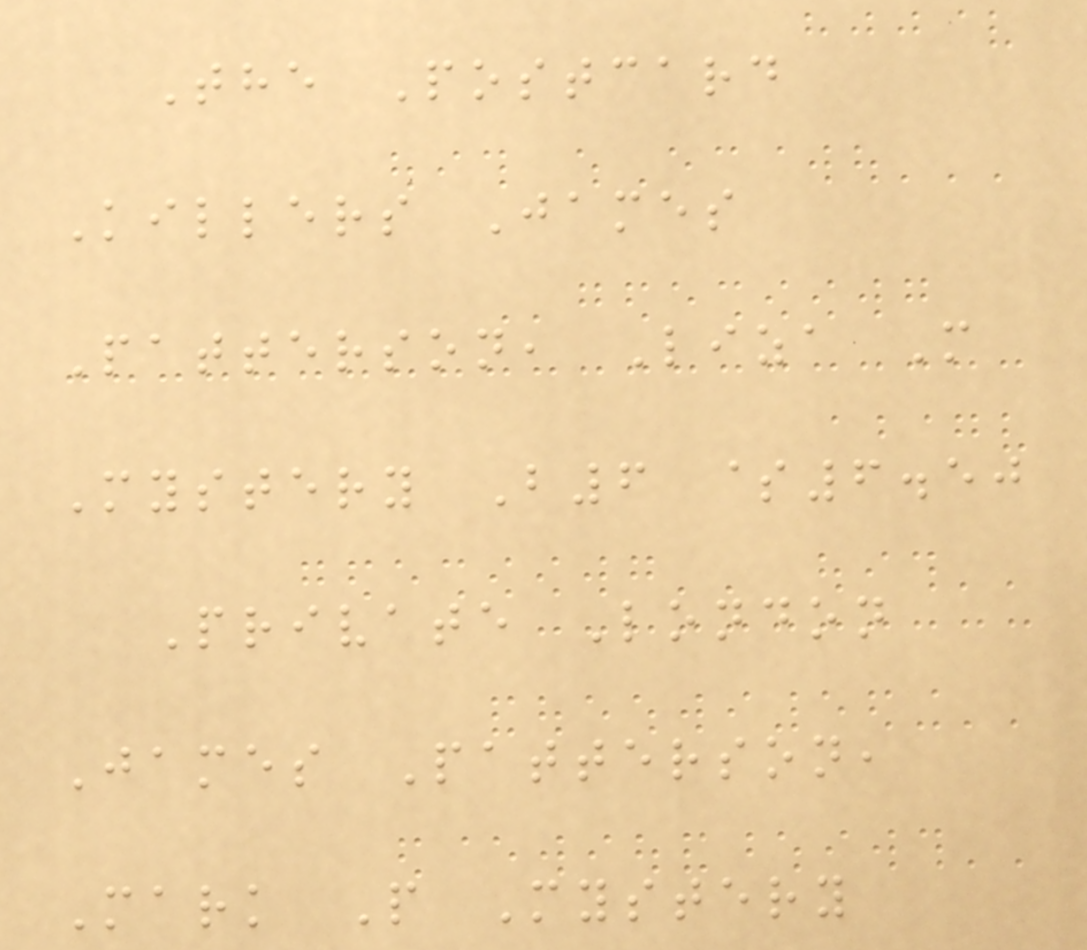The Postcard
Killers James
Patterson, Liza M
Mystery B6 $6.50
Private London
James Patterson,
Mark P Mystery
